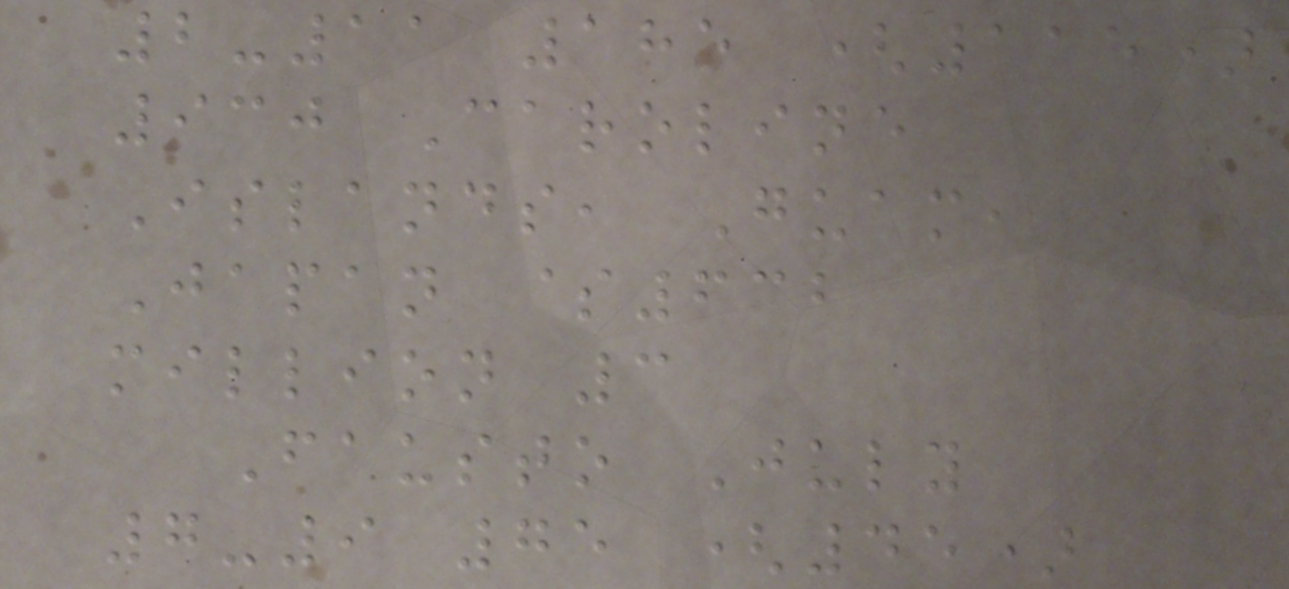2-11 185 (115)
930 Caroline
Islands, Guam,
Japan $632
million 3
Fausto July
7-9 75 (45)
